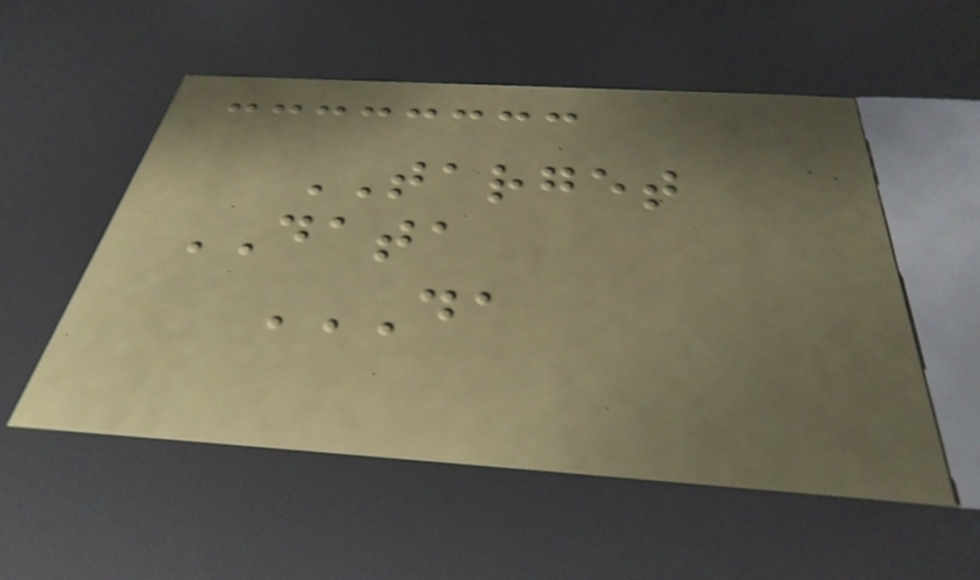TARGET
DATA
DA
